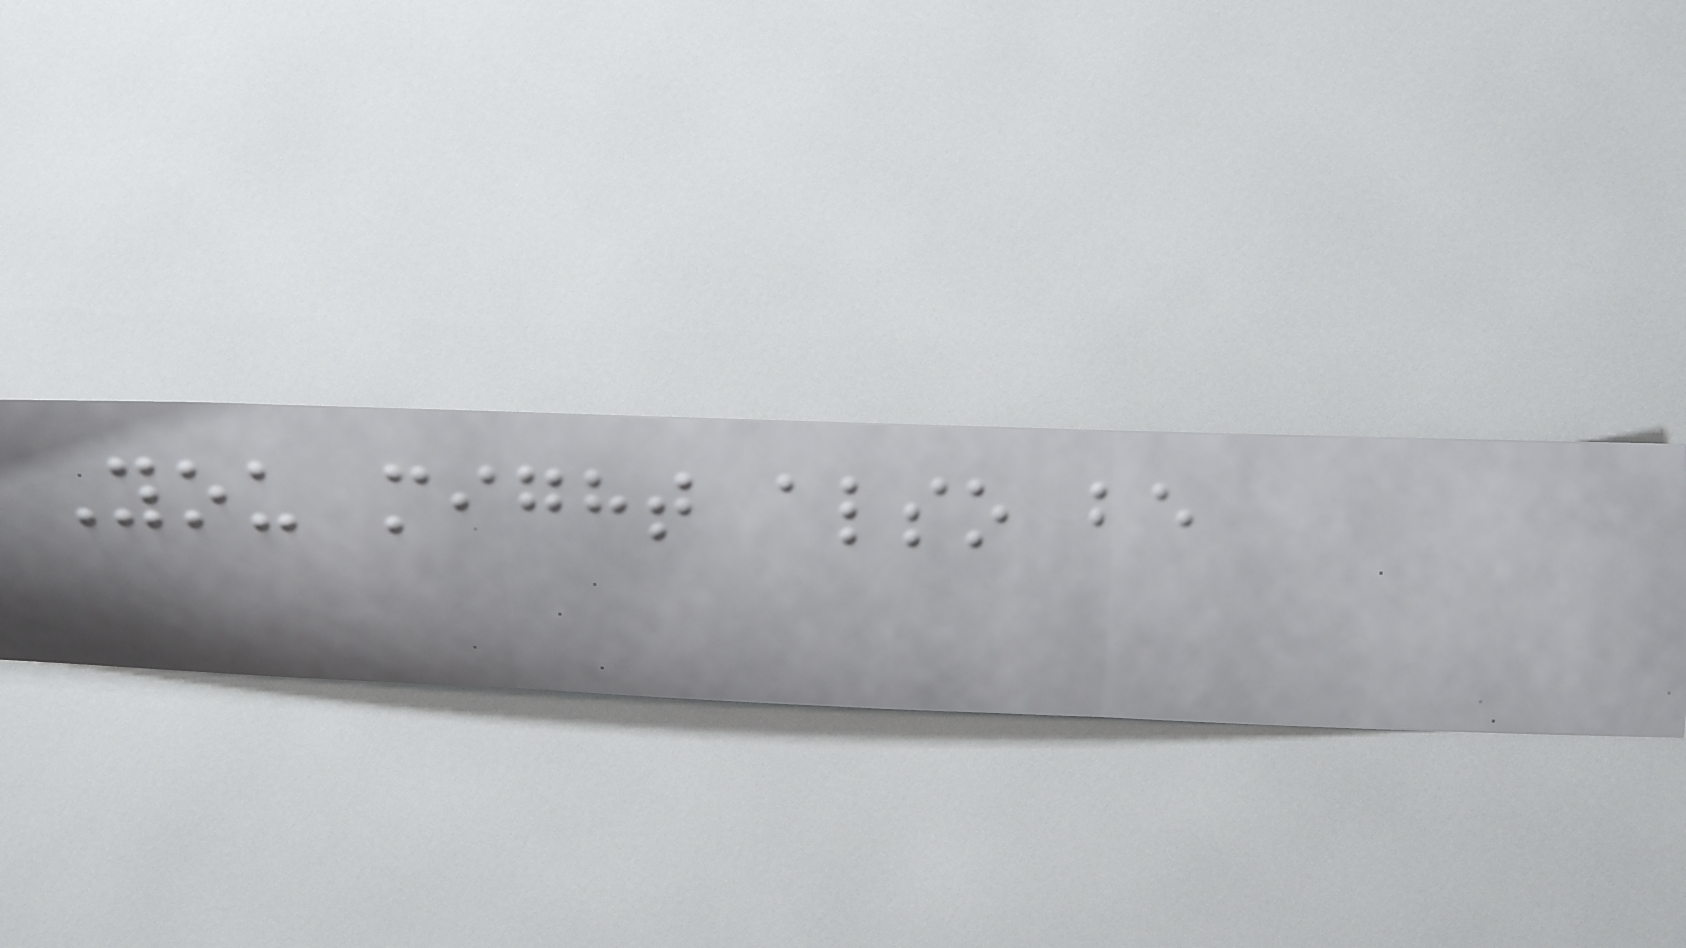You might also be
